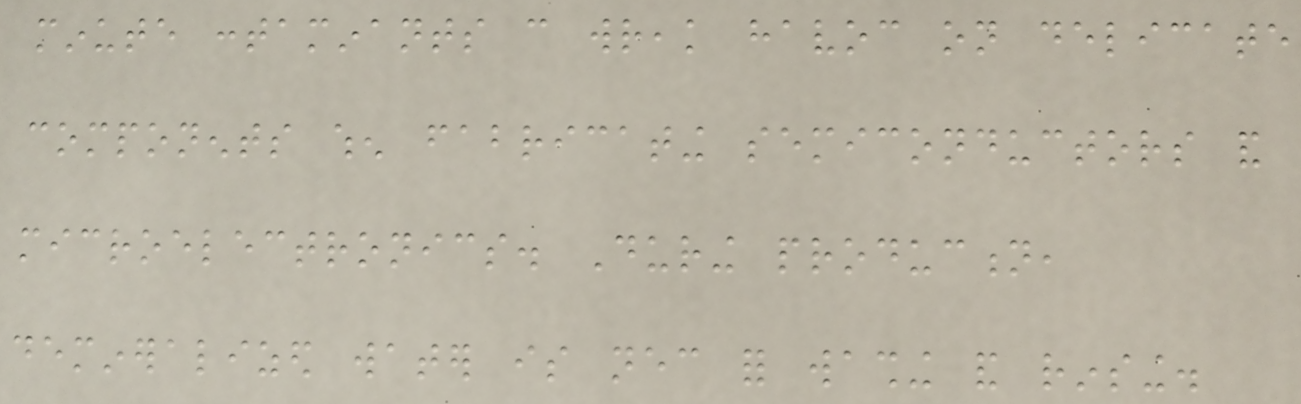minute contaminants can wreak havoc on delicate
components when fabricating semiconductors and
microelectronics. During production,
demineralized water is necessary for washing and rinsing.
